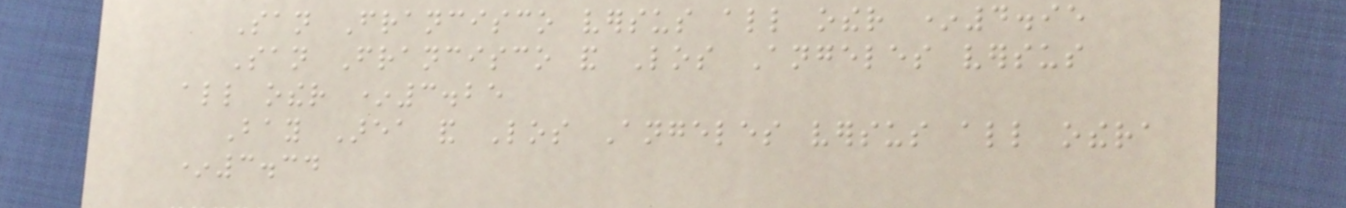San Francisco versus all other *4.95
San Francisco and Los Angeles versus
all other *3.25
Bay Area and Los Angeles versus all othera
*3.34
